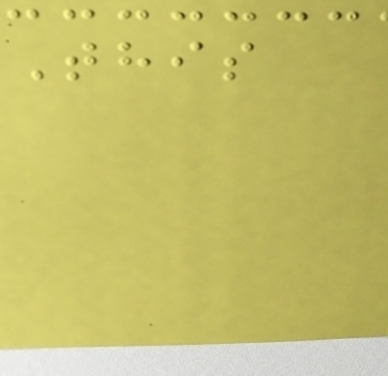This
